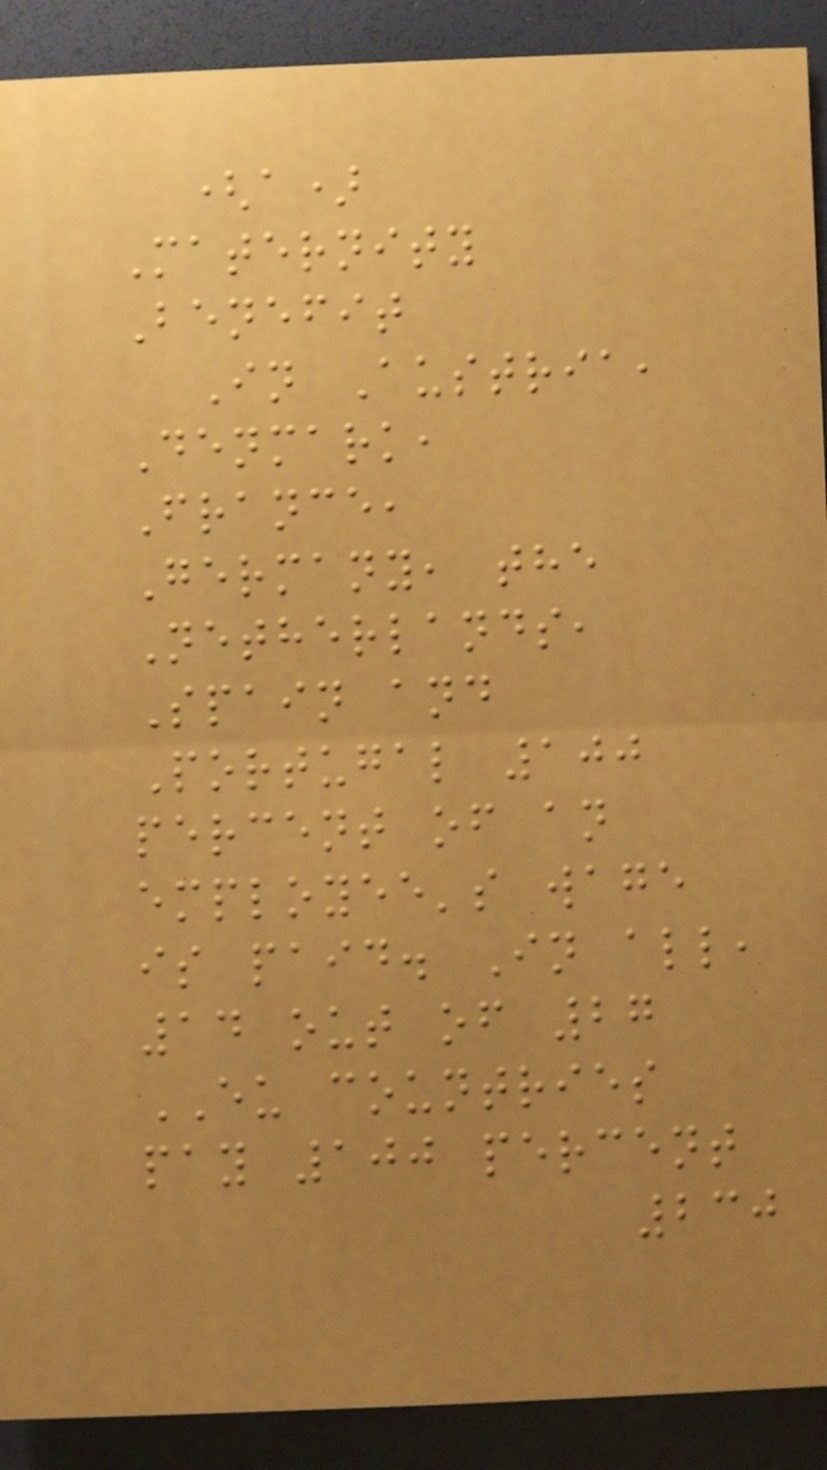(a)
Maternity
Benefit
In Austria,
Denmark,
France,
Germany, the
Netherlands,
Spain and
Portugal 100
percent of an
employee's wage
is paid. In all,
14 out of 27
EU countries
pay 100 percent
230
